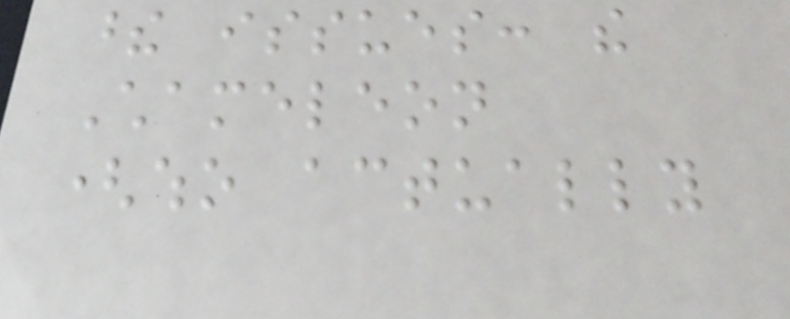these issues: the
Chameleon
(who actually
